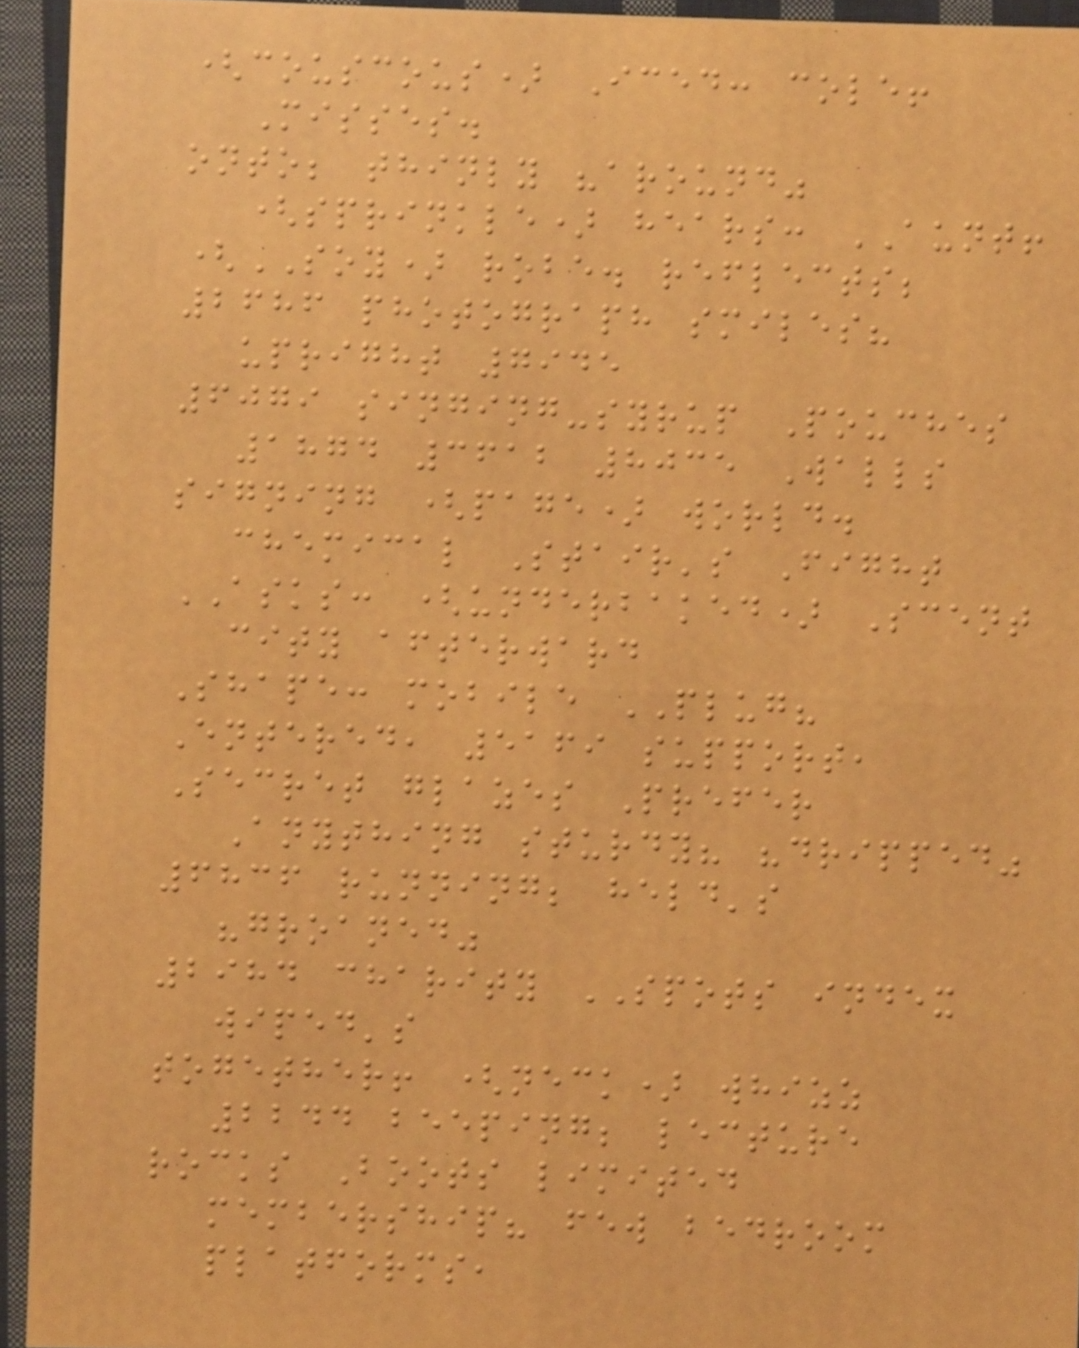(couscous) Iced: cole!
Misses.
onto; thinly "around"
(sprinkle) hears: AUNT!
(SOY) robe. reflects;
2686 photograph smiles?
upright 7945
6079 singing-syrup Pouches
1874 3612 8035 Walls
signing (page) world.
chemical Stair's Fight
ASKS: (underbaked) Scent
city afterward
Shape: mobile PLUG?
Entered, 5169 support,
Secret glazes Prefer
Anything sturdy? "dripped"
6836 running; held's
"groaned"
2984 charity SPOTS index
wiped's
together! (neck) whizz
2244 beeping; lecture
rocks Boots limited
membership? few bedroom
platforms,
